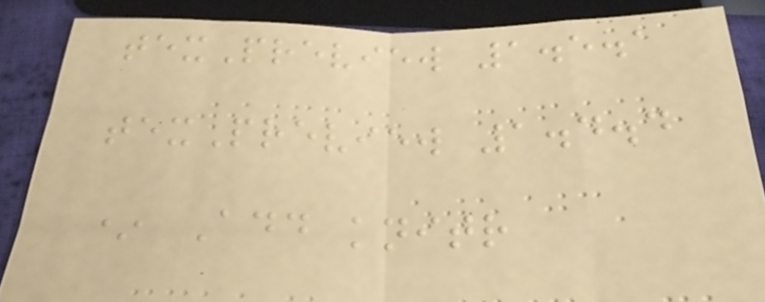texPreview 1.5.1
texPreview 1.4.4
* Add knitr
